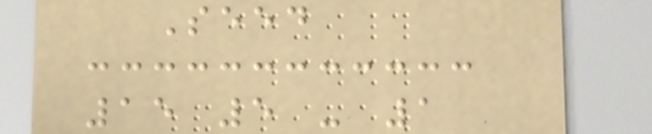Seed
15 5 - 1
